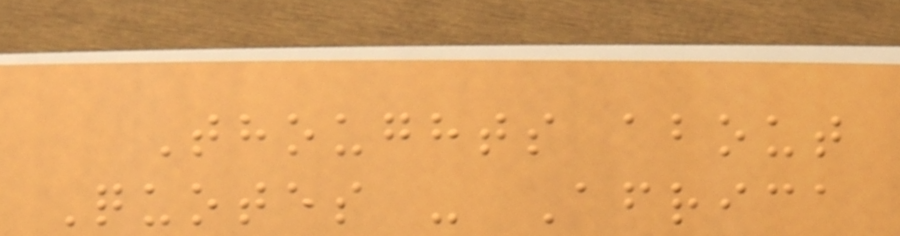Thoughts about
Quotes - Africa
